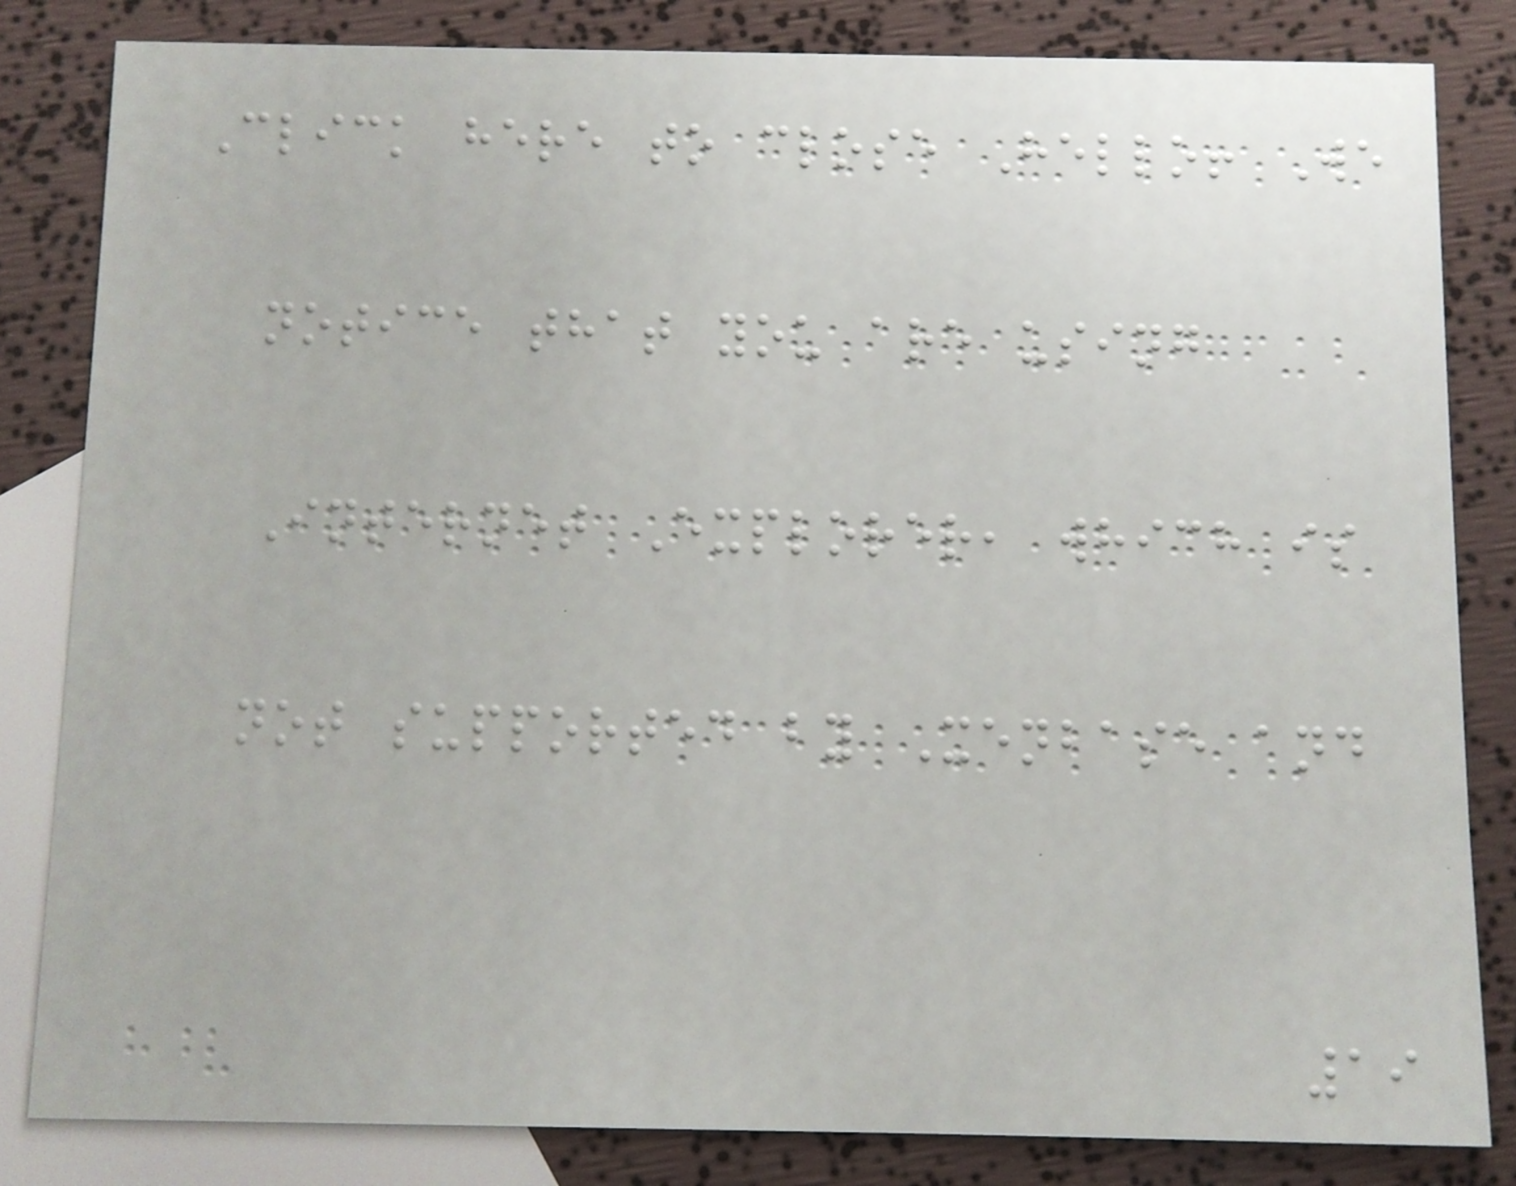Click here to close Hello! We
notice that you are using
Internet Explorer, which is
not supported by Xenbase and
19
